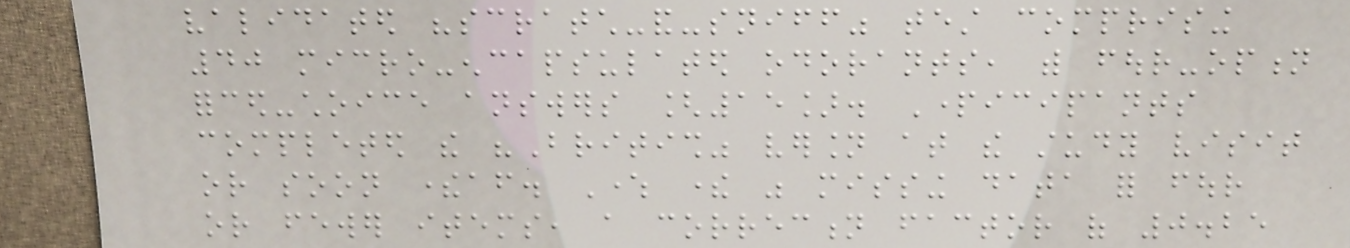validated "scratch-and-sniff" test comprising
40 micro-encapsulated odorants, with four-option
forced-choice answers [15]. Participants
completed the "British" version at the study visit
or soon thereafter. Where there was missing data for four
or fewer items, a correction factor of 0.25
